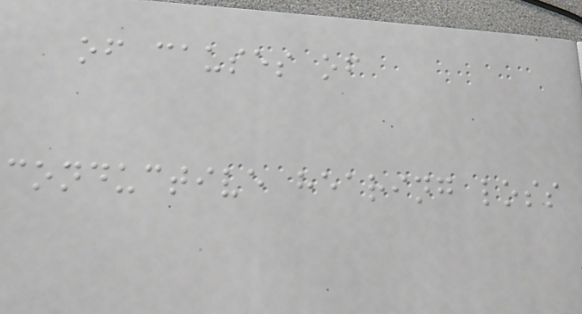of causes of
conductive hearing loss
